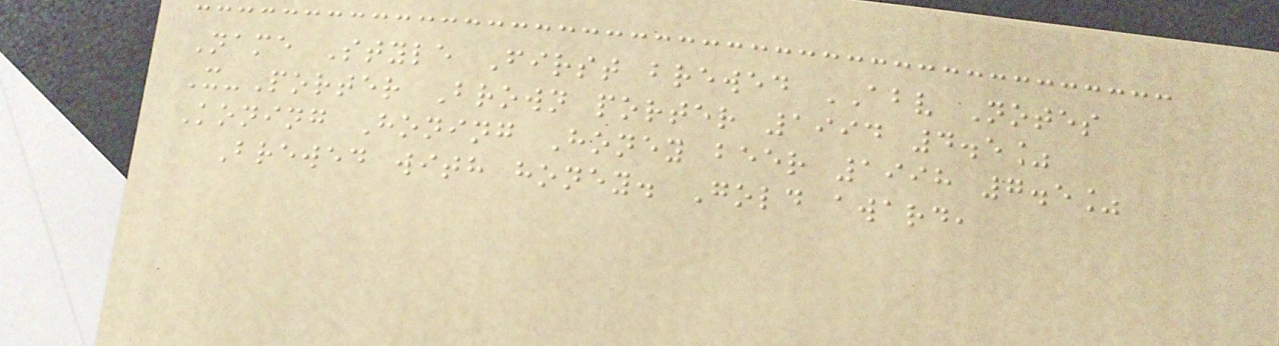Name Style First brewed ABV Notes
X-Porter Brown porter 1994 4.5%
Koning Honing Honey beer 1998 7.5%
Brewed with honey. Gold award,
